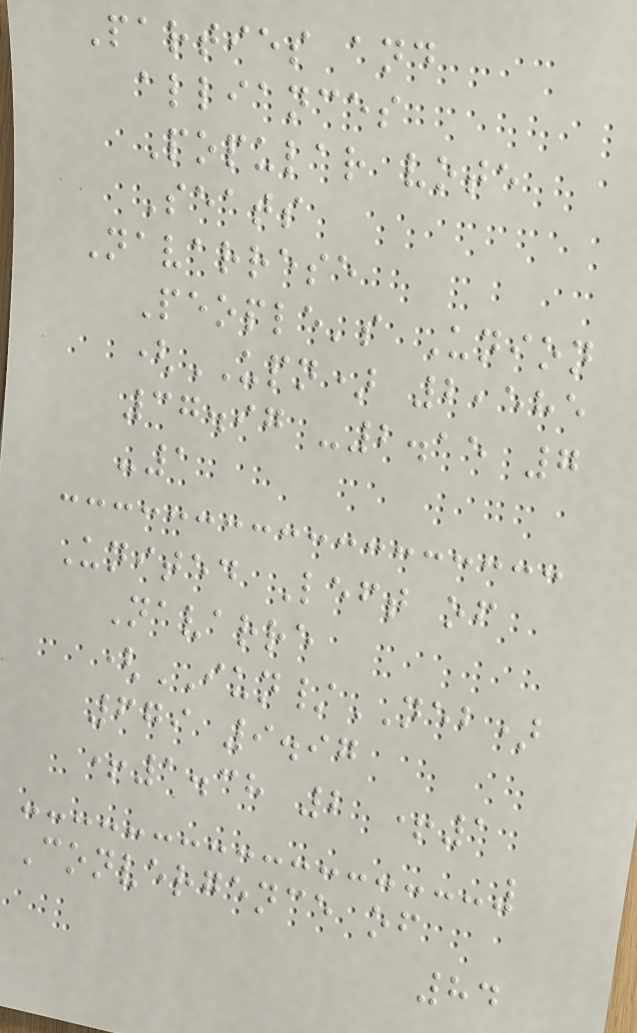Parties and
alliances
Popular vote
Seats
Navarrese
People's Union
(UPN) 2,585
37.97 -2.15 7
-1
United Left of
Navarre
(IUN/NEB)
679 9.97
+1.38 2 +1
Convergence of
84
